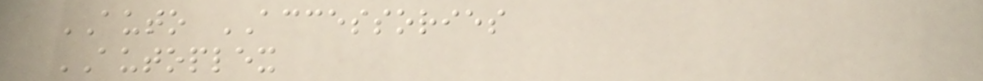AUTO ACCESSORIES
AUTOPLEX
